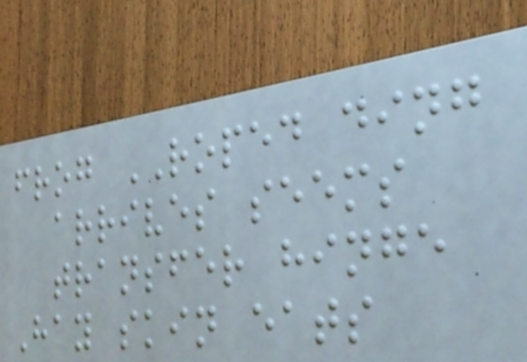frog ROPED ding
arrives seems
transfer hinge
Hay skin eats
